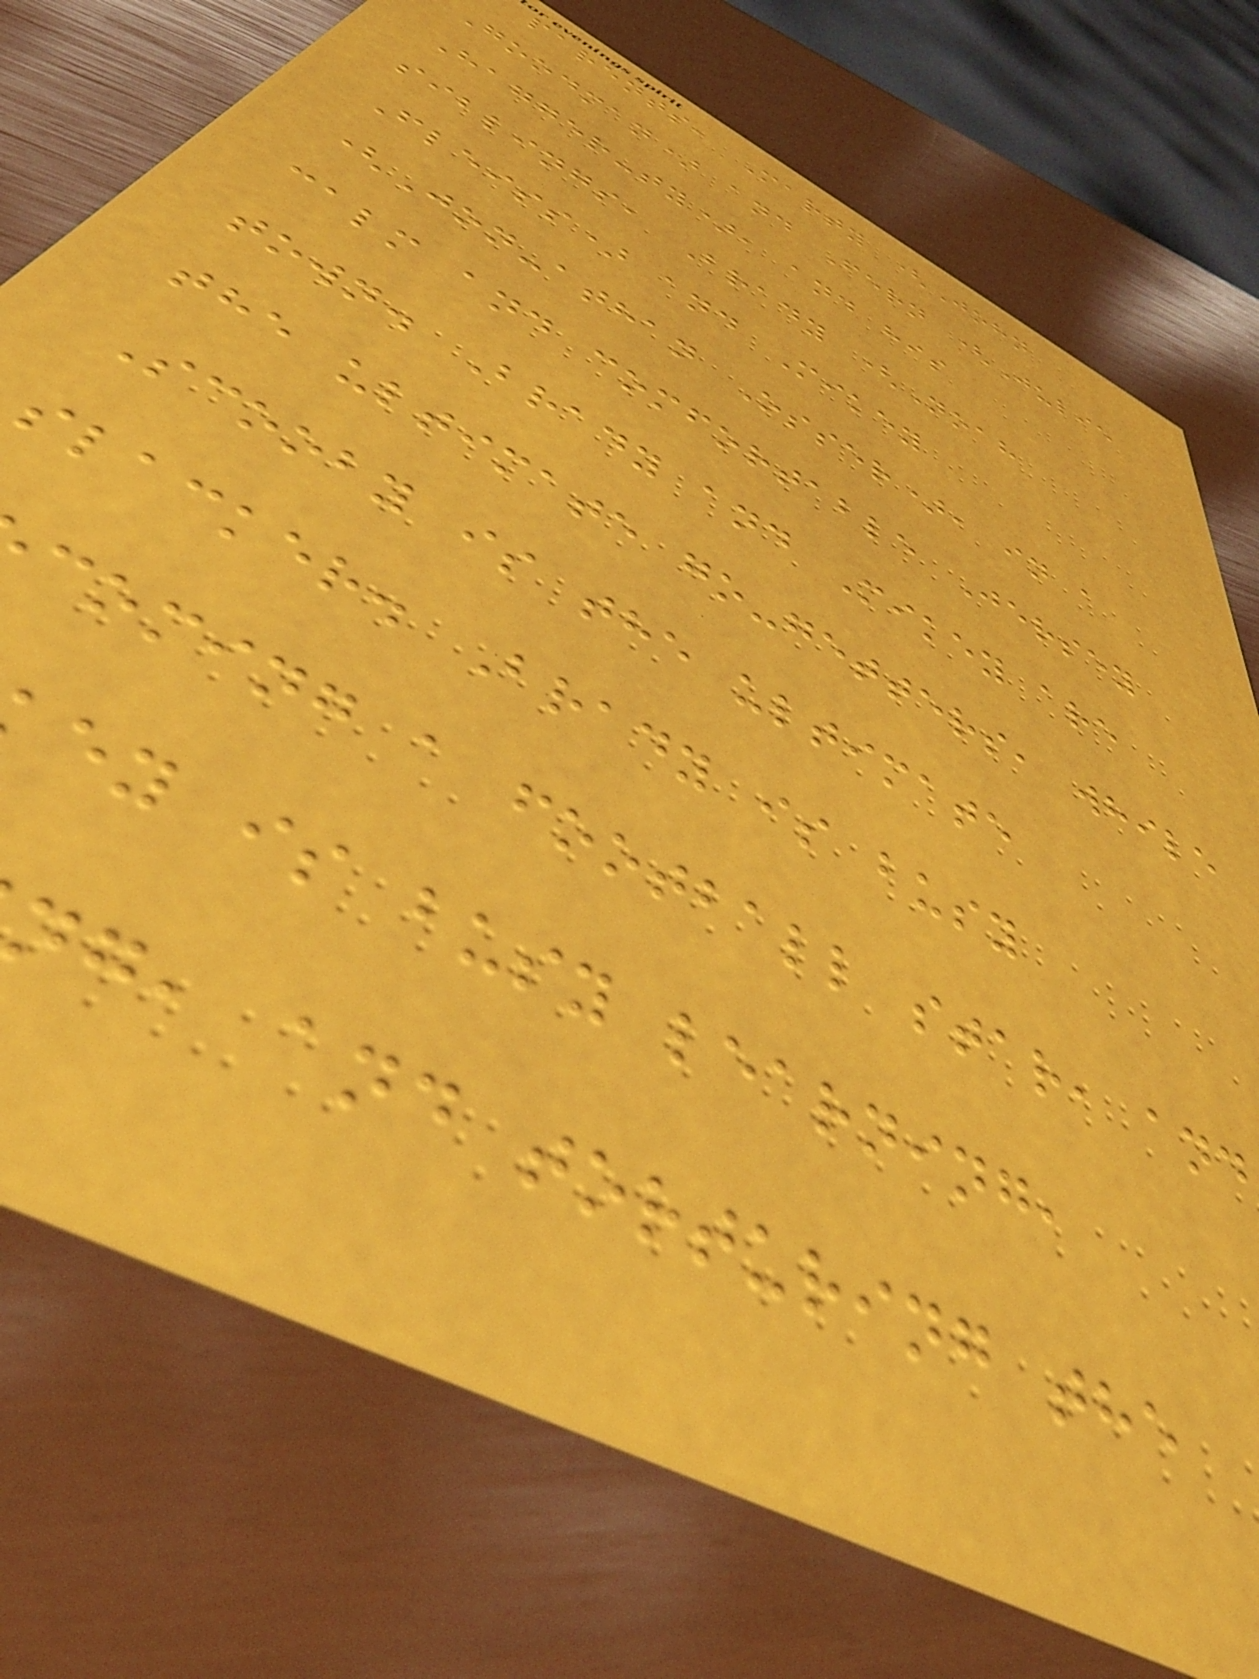parents, Marty (John
Goodman) and Fern (Julie
Hagger-ty), and his
siblings, Brady (Noah
Fleiss) and Mikey
(Jon-athan Osser), in a
calm and comfortable Jersey
town. Brady and Mikey are
the ultimate go-getters, while
Scooby is the ultimate
slacker. Brady is busy
coming a football star, and
ey is busy learning,
g, and torturing the
